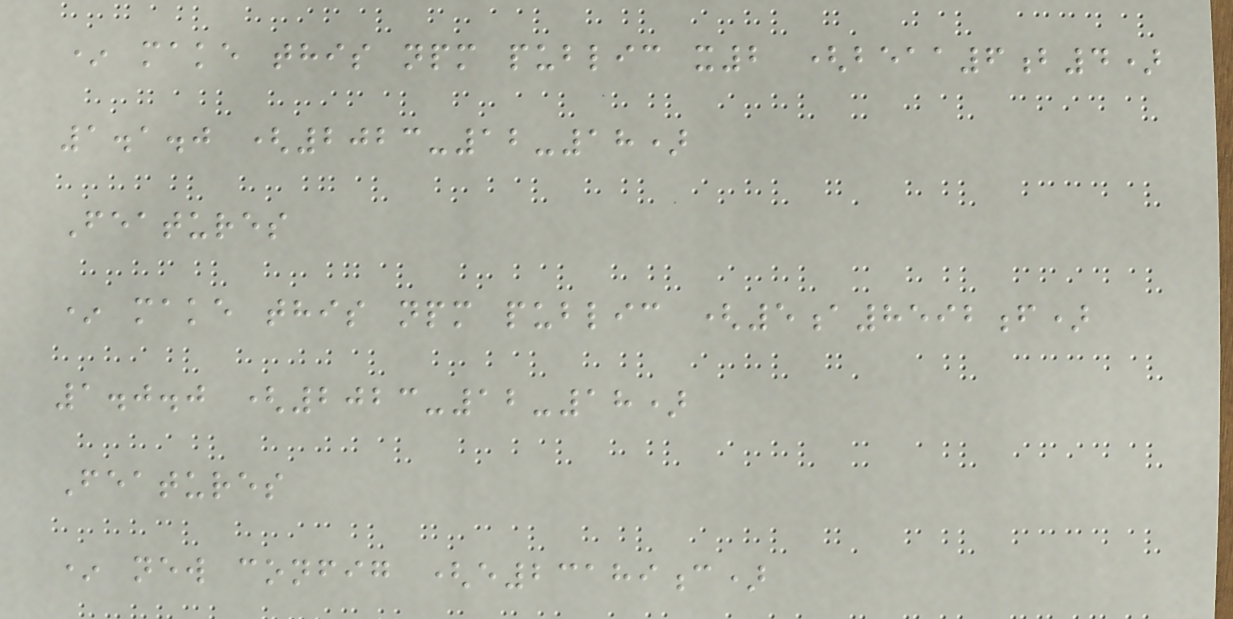* make this npm public x2 (beaa6b4)
1.1.0 (2023-12-18)
Features
* make this npm public (5a8592f)
1.0.0 (2023-12-18)
Features
* new config (e23189c)
